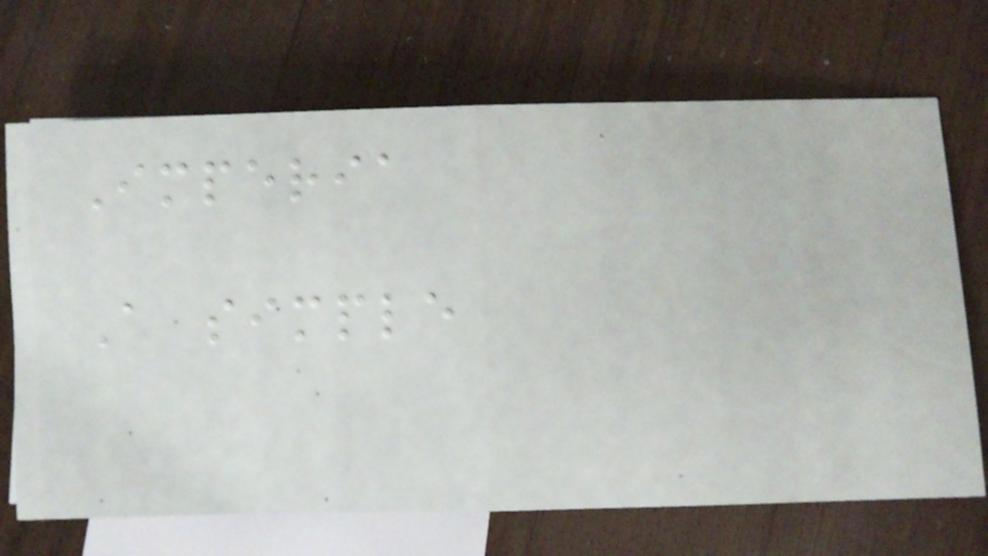Imperia
A simple
